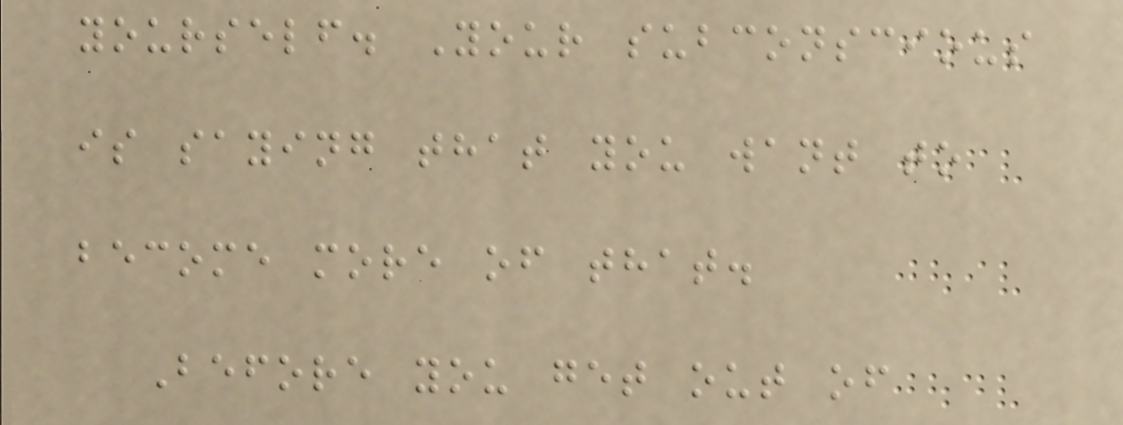yourself. Your subconscious
is saying that you want to
become more of that.
Before you get out of
